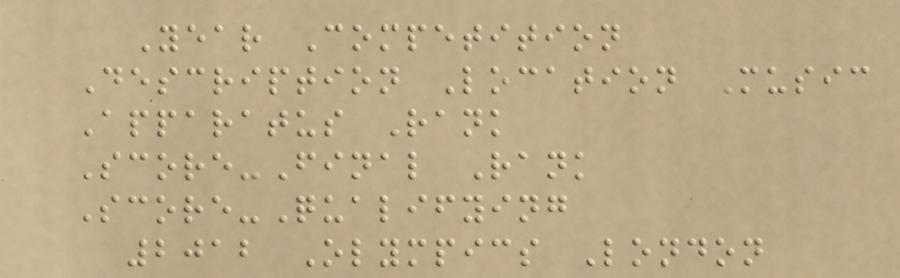Year Competition
Description Location Music
Apparatus Rank
Score-Final Rank
Score-Qualifying
2012 Olympics London
